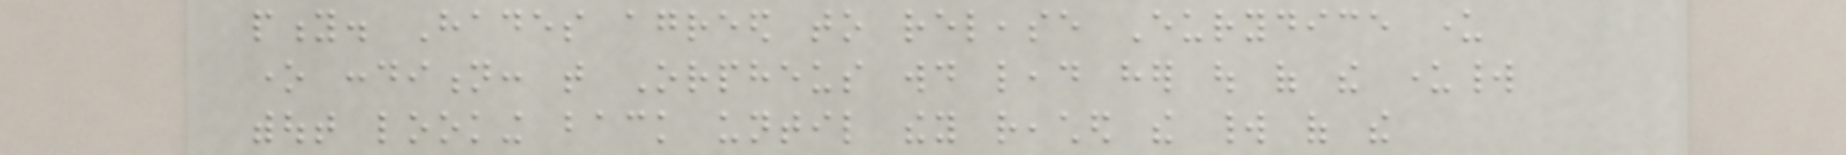pity. Hades agreed to release Eurydice under
one condition: that Orpheus would lead her out of the underworld
without looking back until they reached the world of the
